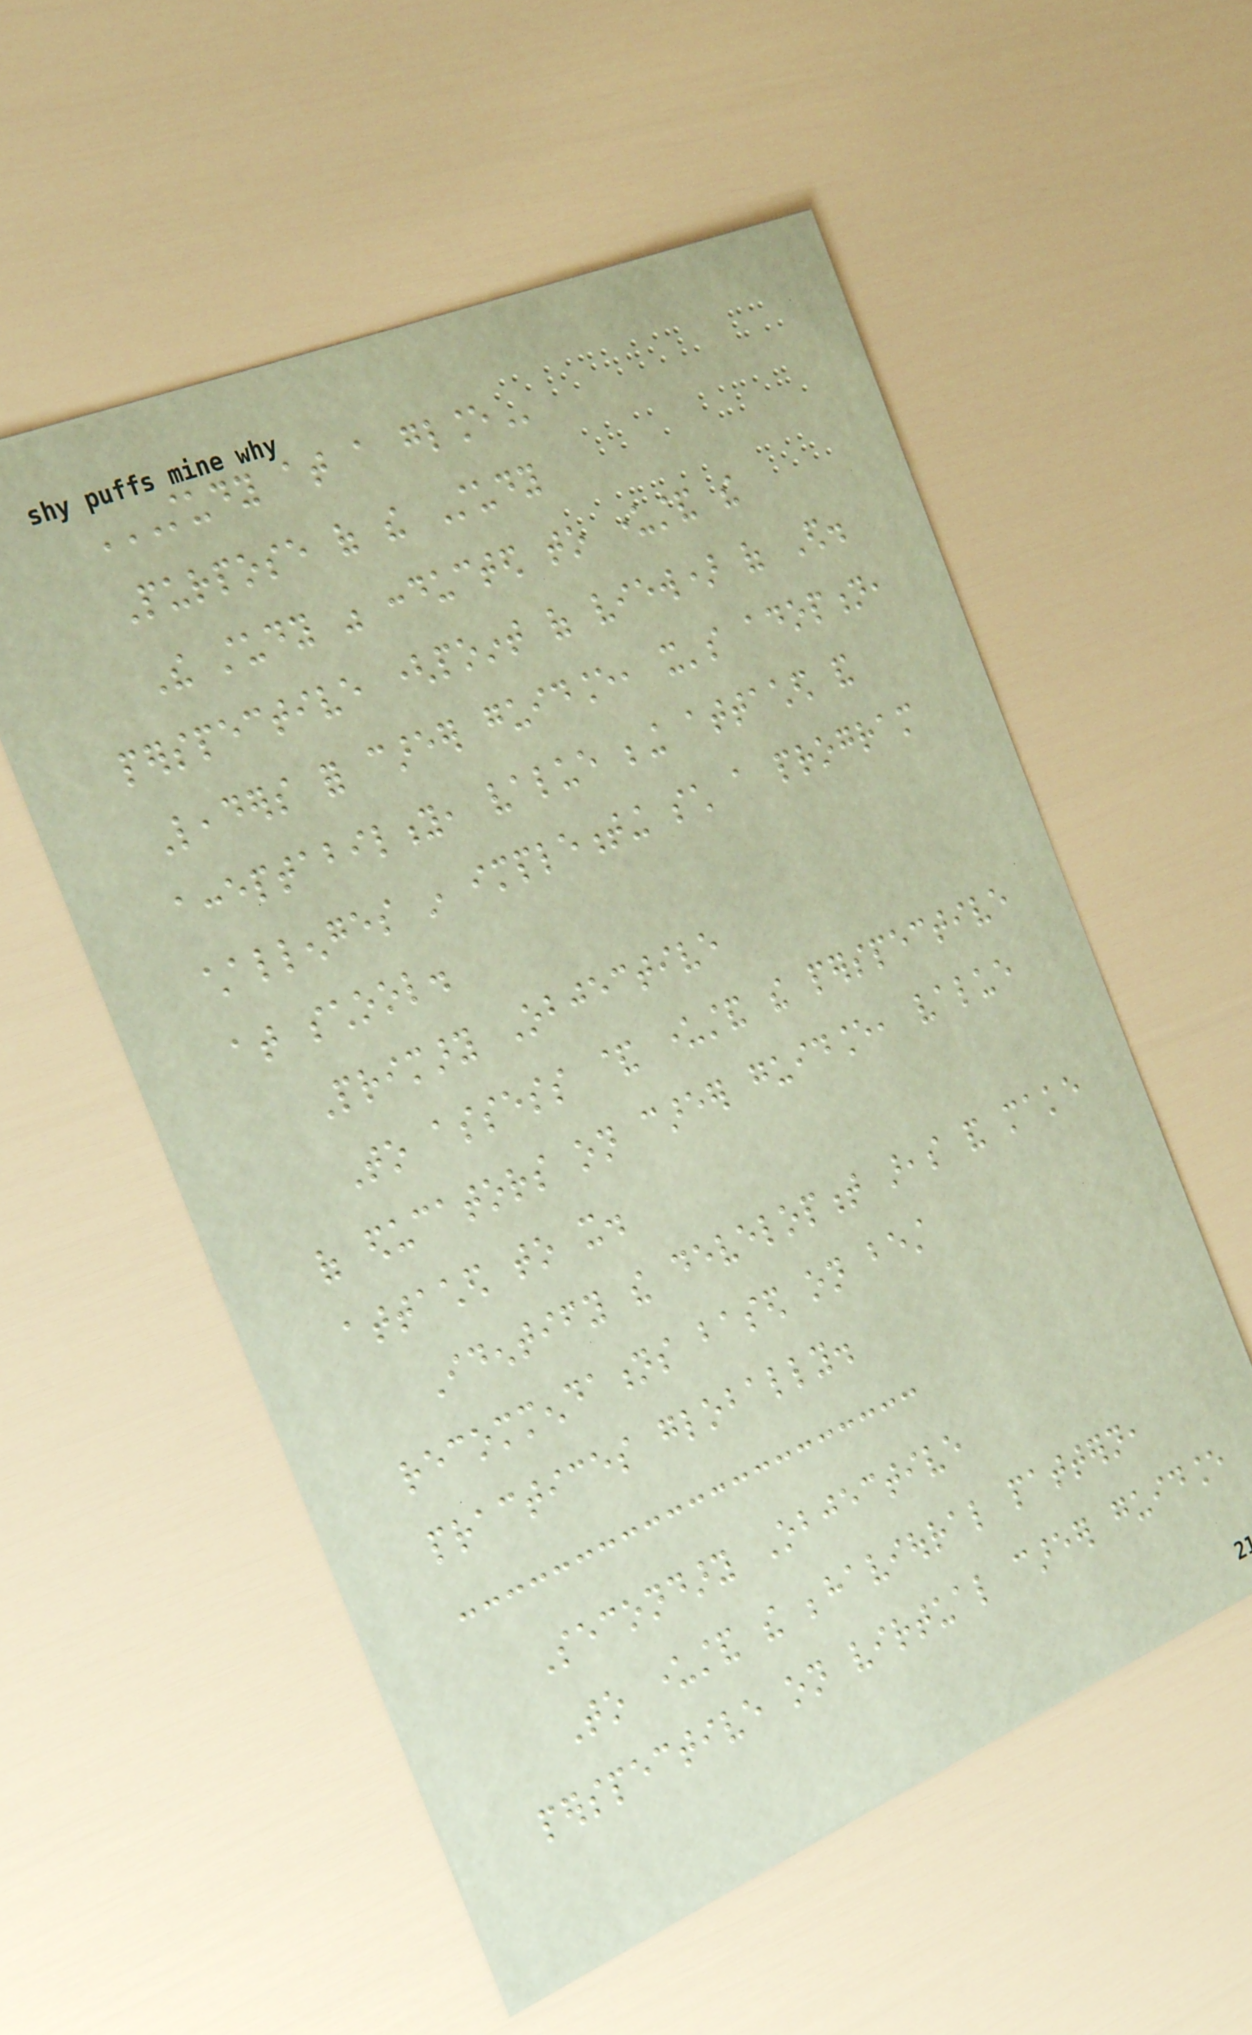STUDY AT A GLANCE
Purpose of the Study
The study was conducted to understand the
perspective (point of view) of Ed.
Leaders for career guidance, it's adoption,
acceptability, value being attached and
challenges in implementing such a program
at school.
Primary Objective
To assess & understand the perspective
of educators on career guidance, value
attached to it.
Identify the development areas and make
recommendations based on best
practices globally.
Secondary Objective
To understand the behavioural pattern,
perspective on virtual career guidance
